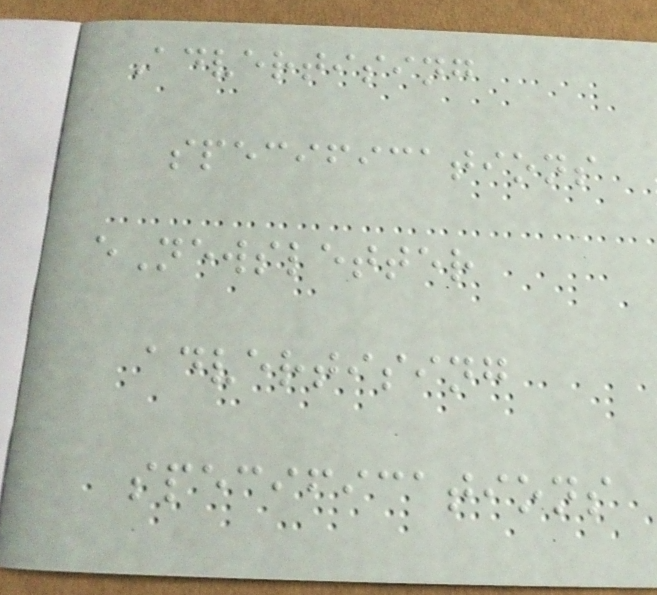Advertising
specifications
eNewsletter
advertising
specifications
